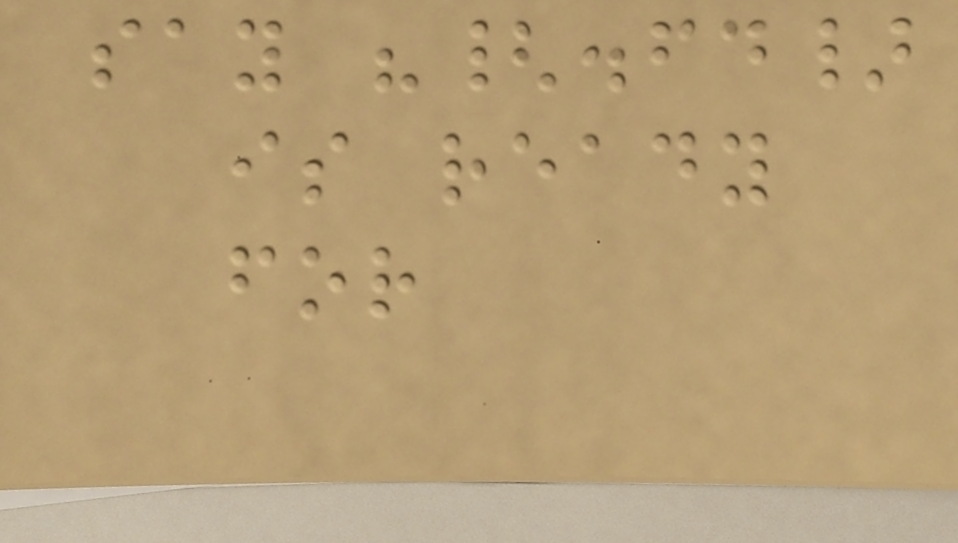say "{.fd}
is ready
for
